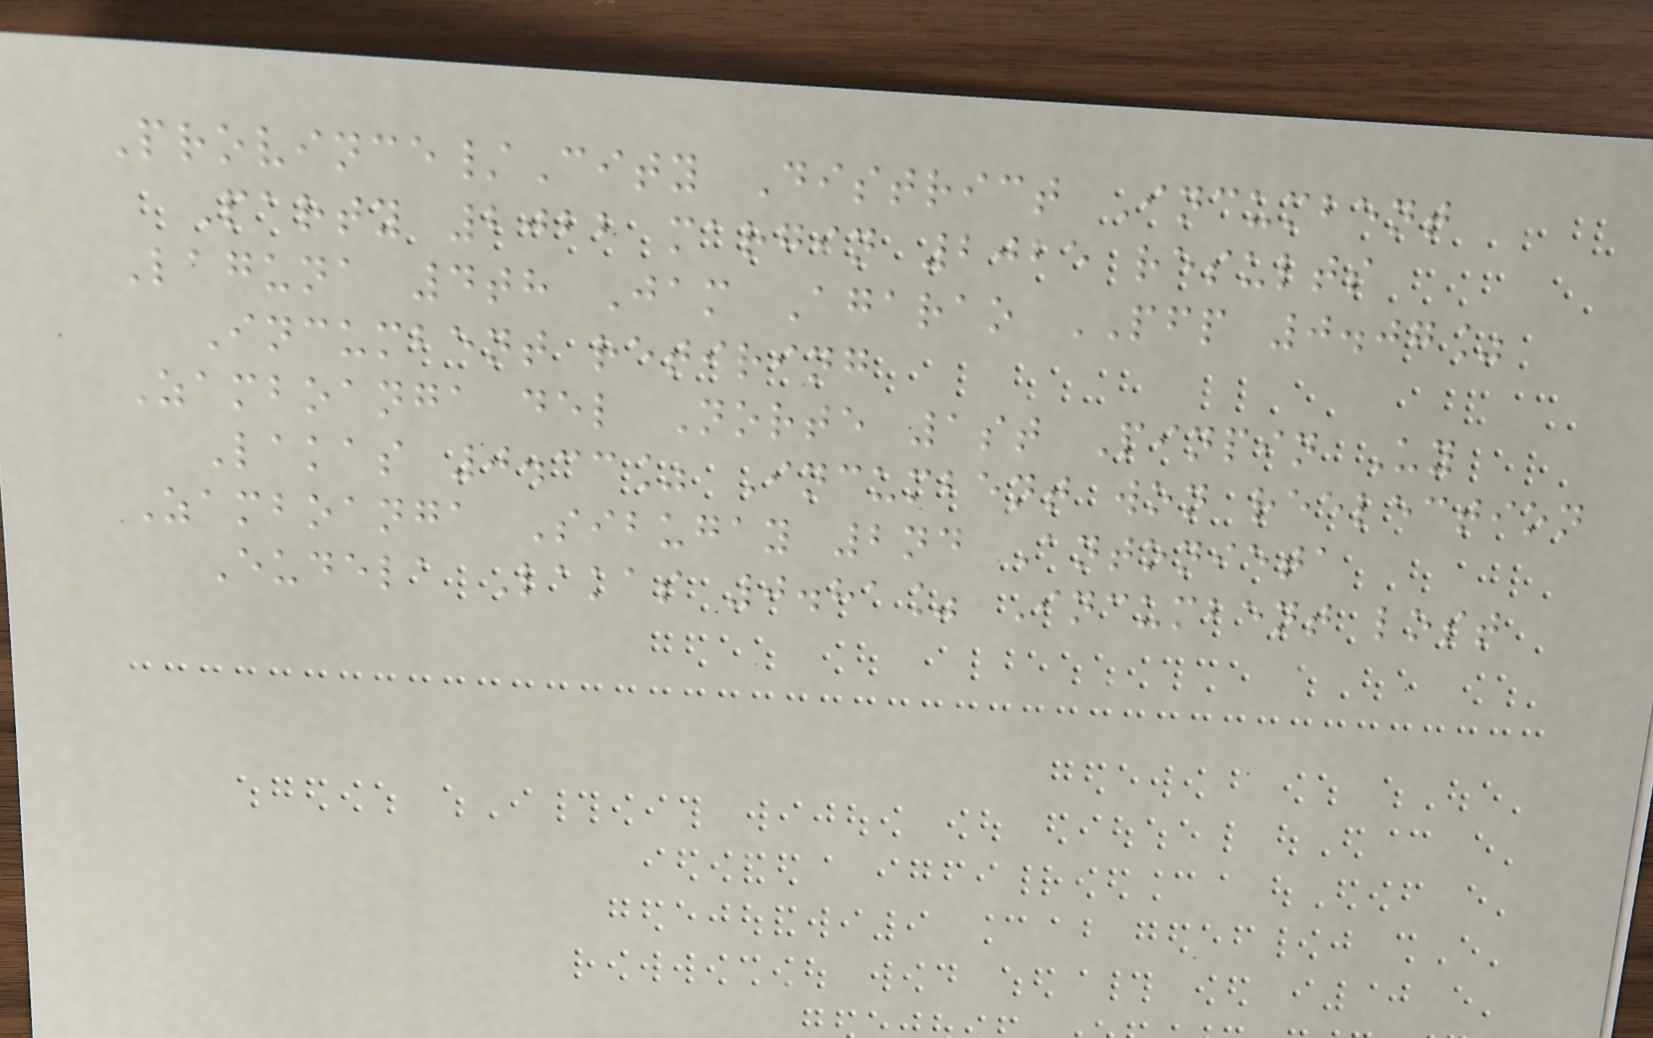Province/City District Incumbent
Party 2022 margin 2025 results
Laguna 4th Jam Agarao PFP 0.07%
Incumbent retiring
Zamboanga del Norte 1st Pinpin Uy
Lakas 0.33% Incumbent won reelection
Zamboanga Sibugay 2nd Antonieta
Eudela Lakas 0.81% Incumbent lost
